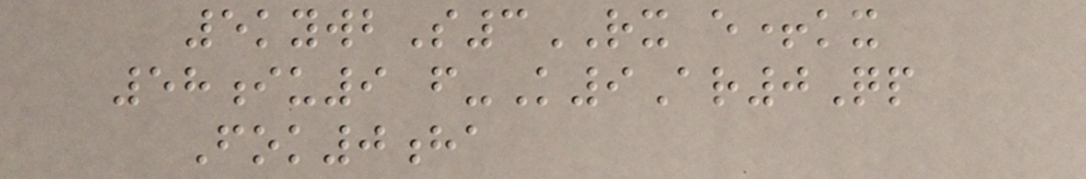5kywbS3RX e+kx
58iu9 f-K9Ar0Qp
Fok0ha
